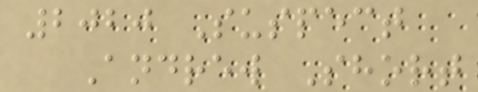2020 Suspect
Andrew Short
